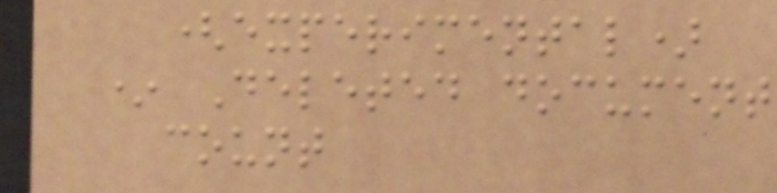(experimental)
* Deleted document
count
